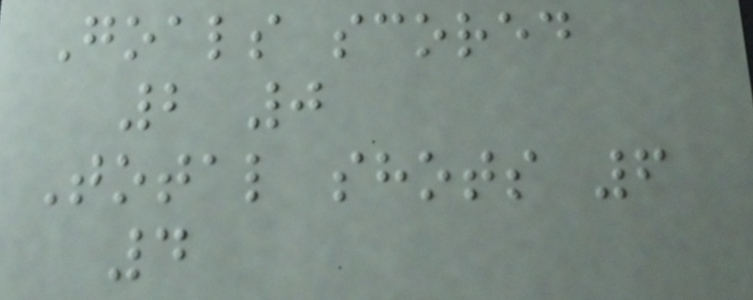Goals scored
2 0
Total shots 6
4
